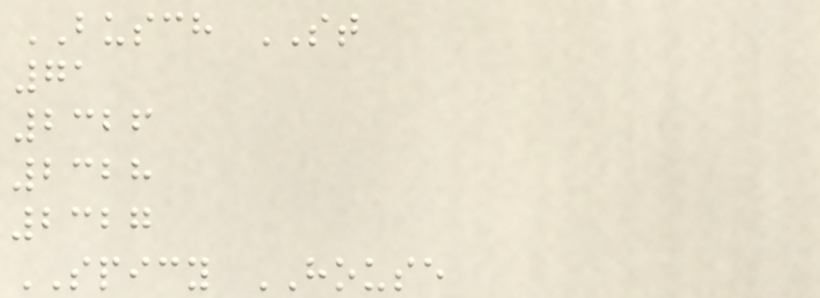BUSCH ST
71
2326
2328
2327
SPICY HOUSE
